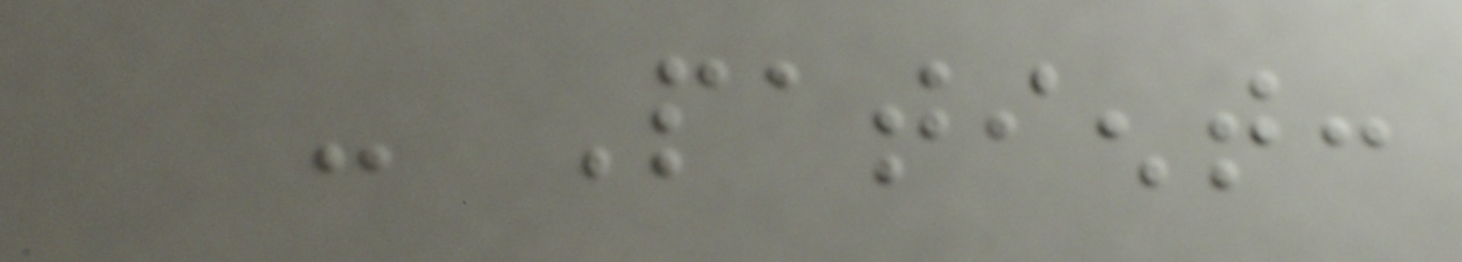- Patient:
